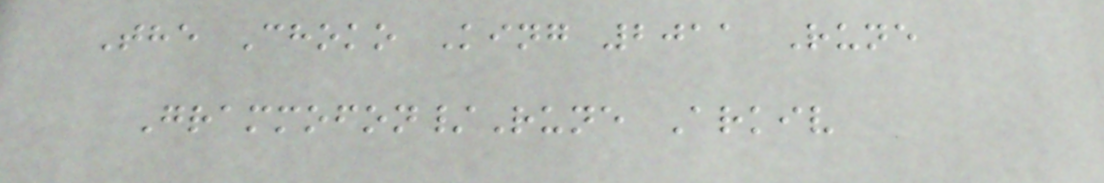The Choko King 2011 Rune
Grammofon/Rune Arkiv
